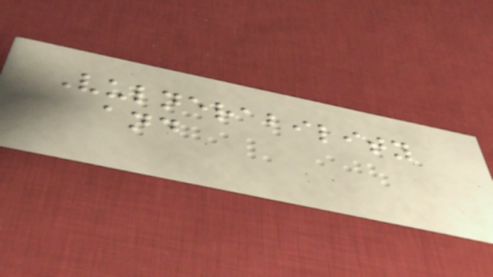Vulnerability
and
